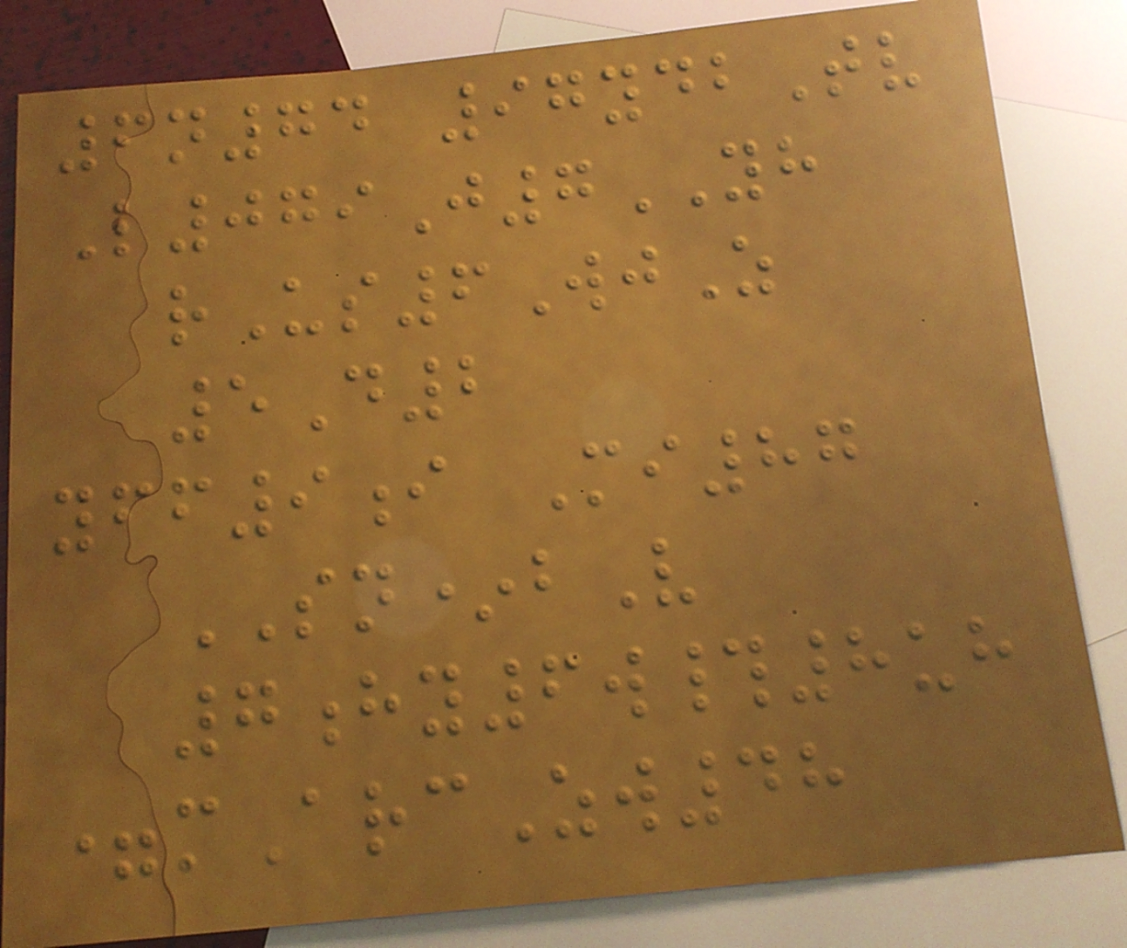6n74 97ydbTv
L079J7YH
rUs6WjZ
5D2
yff9i Mi87
SN*bV
7hy6w#8uh
=mArcZw48
